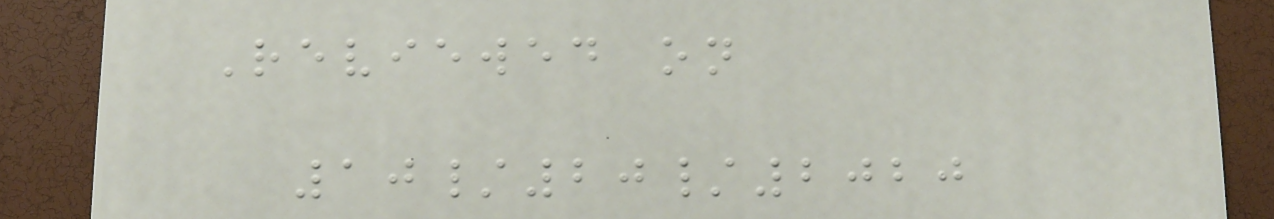Reviewed on
10/20/2020
